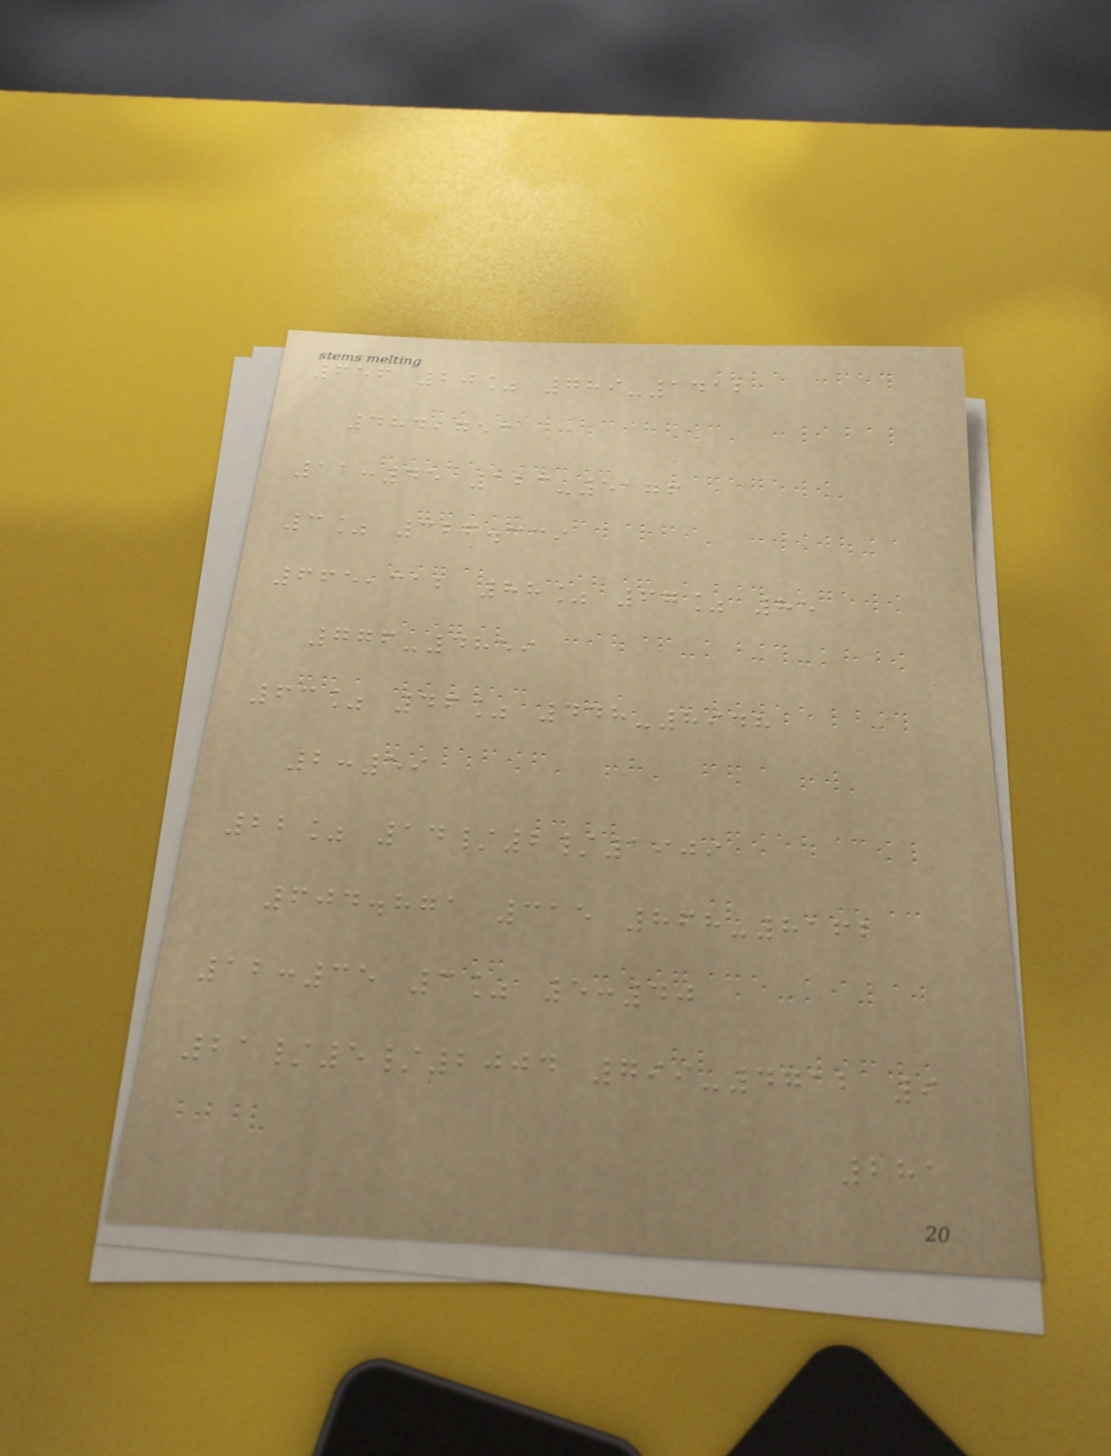656 20% 789-1412
484,753
11:45 123-5176
3% 326.339
665,312 88% 67% 85
776-4859
63% 46% 448-8948
2:59
22% 14/2/1909
604.871 315 868-8162
12:35 3% 5:40
21/5/2004 799-4712 9
281
